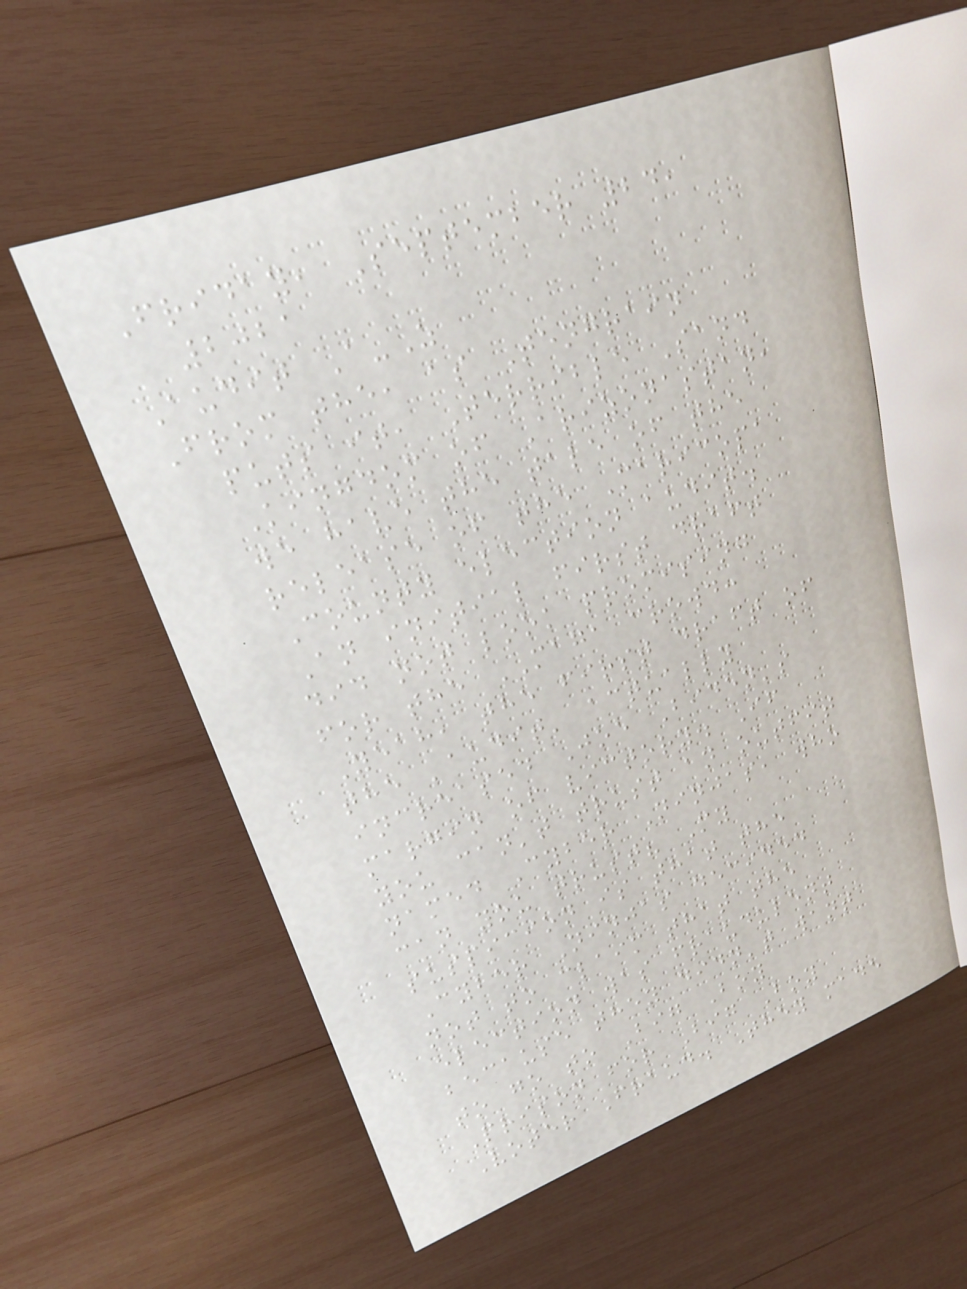Friday, September 24,
2021
Audit A-Z
From the, as Tengrain
puts it, Terrible Sand
Kingdom of Arizonastan,
we have the tale of the
release of the Maricopa
County election audit.
An initial first draft
did not look promising
for the MAGA crowd:
Yeah, the first draft of
the 'audit' actually
increased Joe Biden's
margin of victory. If
you can't trust an outfit
named Cyber Ninjas, who
can you trust? My
suspicion is that the
Cyber Ninjas decided
not to claim that the
election was fraudulent
because they didn't want
to go to Big Boy
Prison for Big Boy
Voter Fraud. They made
